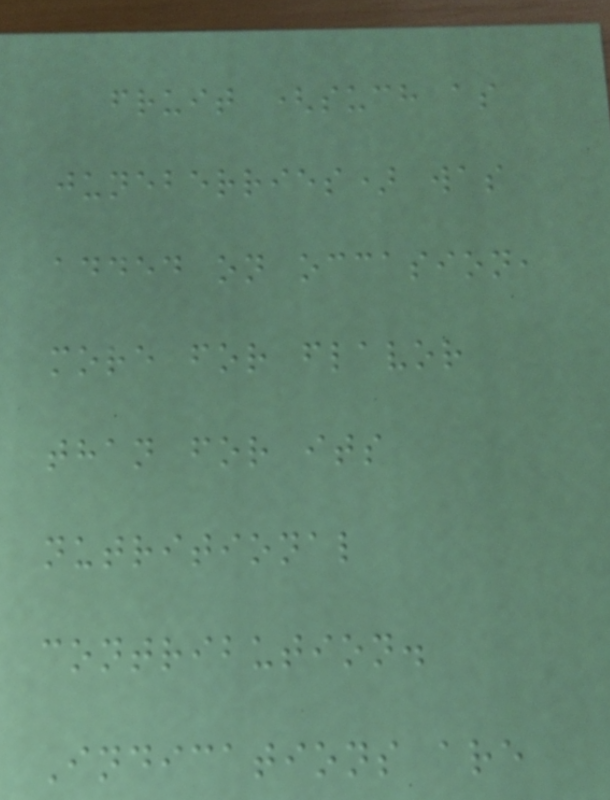fruit (such as
juneberries) was
added on occasion,
more for flavor
than for its
nutritional
contribution.
Indications are
